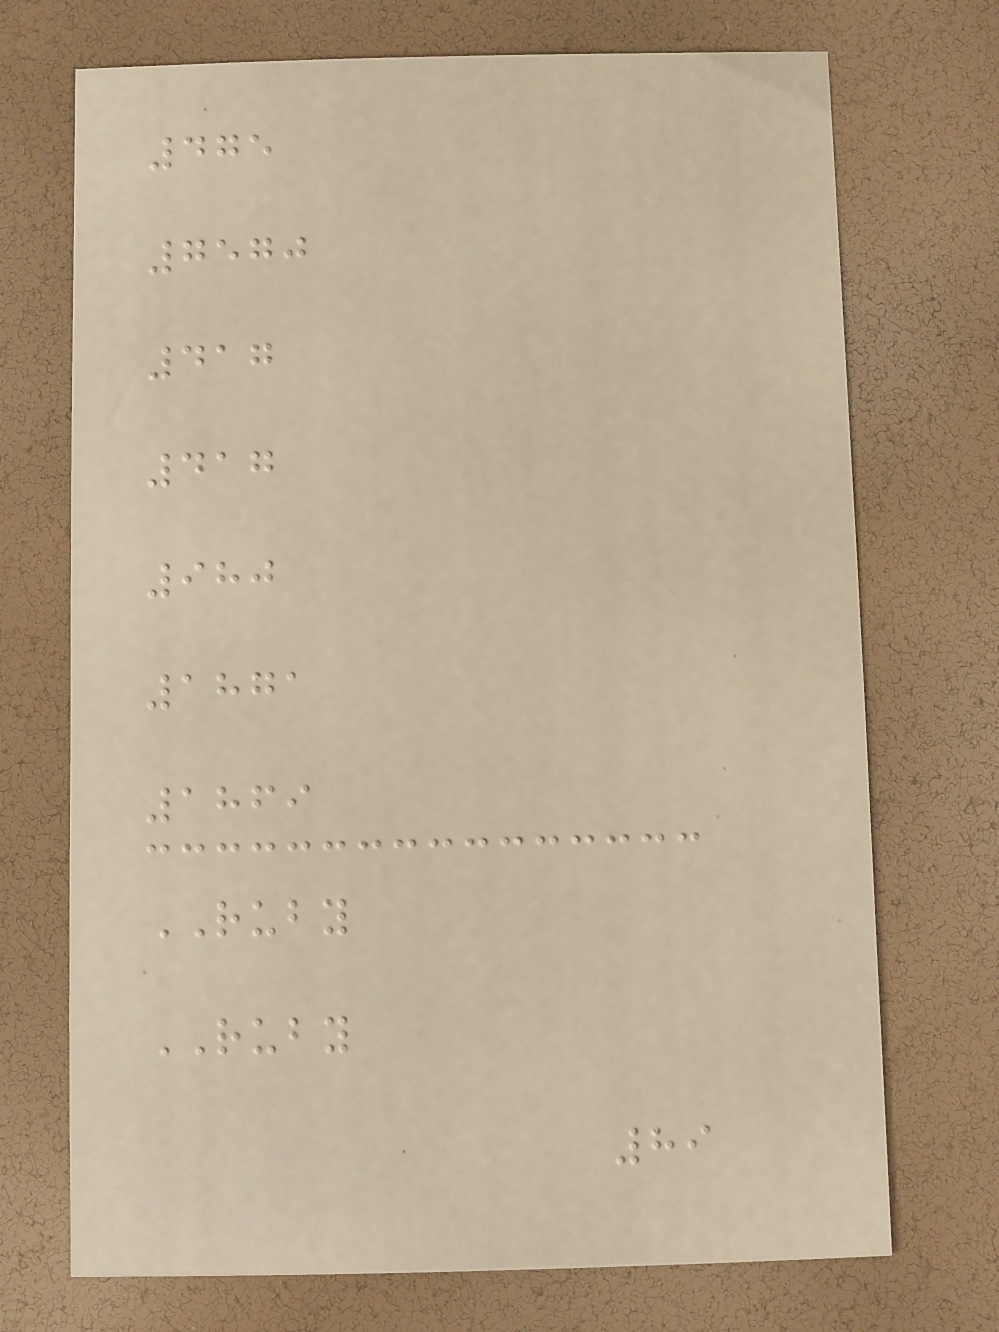475
7570
417
417
980
1871
1869
RUBY
RUBY
89
